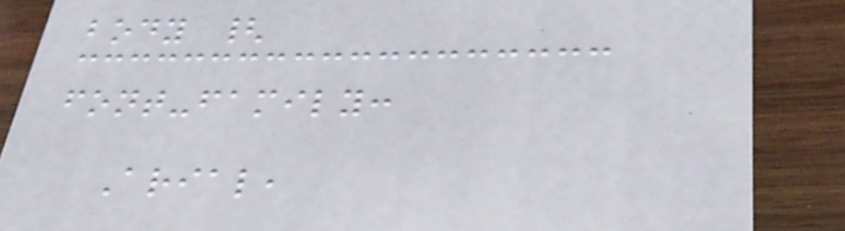body {
font-family:
Arial,
